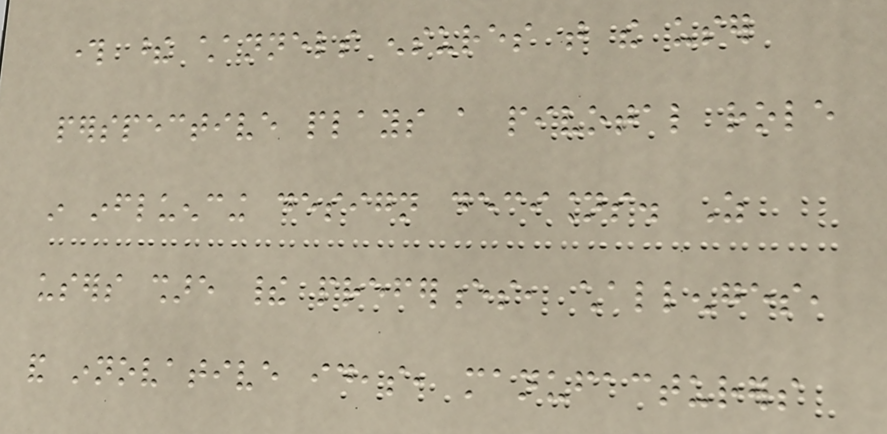through these channels ensures that the user
perspective plays a pivotal role
in influencing design decisions. As
users share their preferences, challenges,
and innovative ideas, manufacturers
